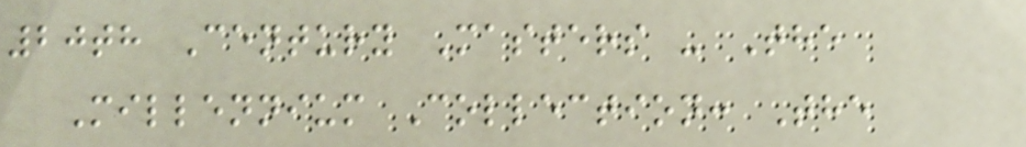20th Century Masters - The
Millennium Collection: The
